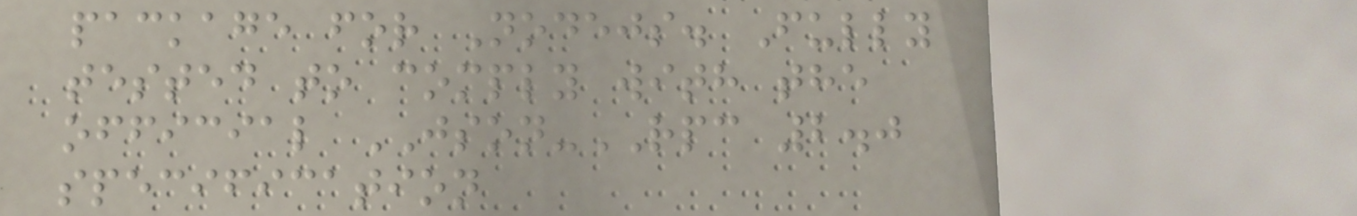package for Nodejs. Fully
tested to comply with the
official JSON-RPC 2.0
specification
